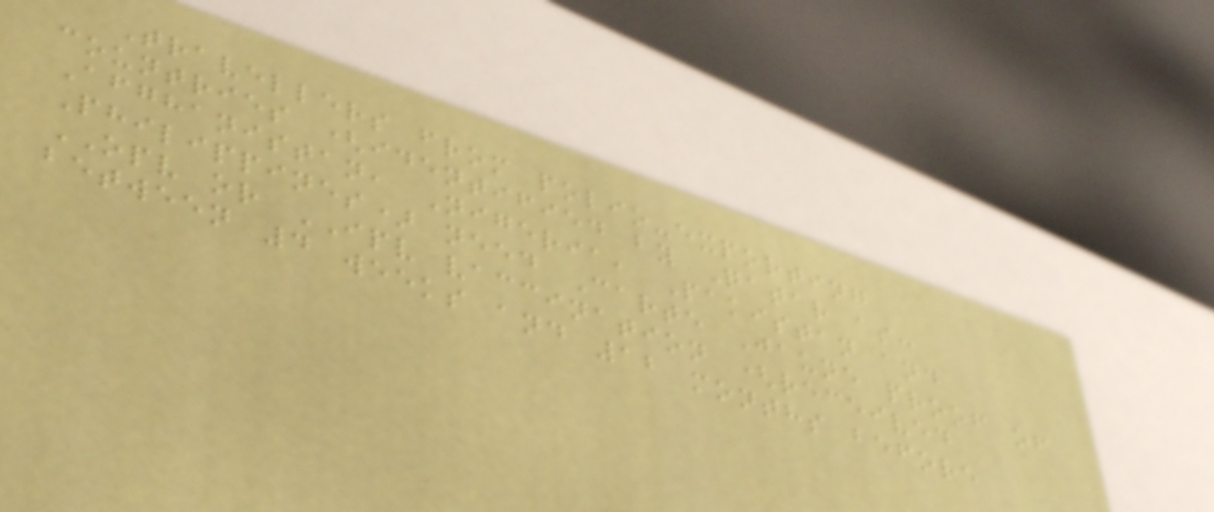Travellers from polio-exporting
countries (identified by Qatar as:
Afghanistan, Nigeria, Pakistan and
Philippines) need Carte Jaune proof of
OPV or IPV vaccination (received
between 4 weeks and 12 months before
